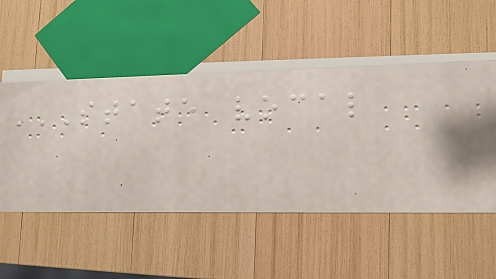STATE VOCAL
